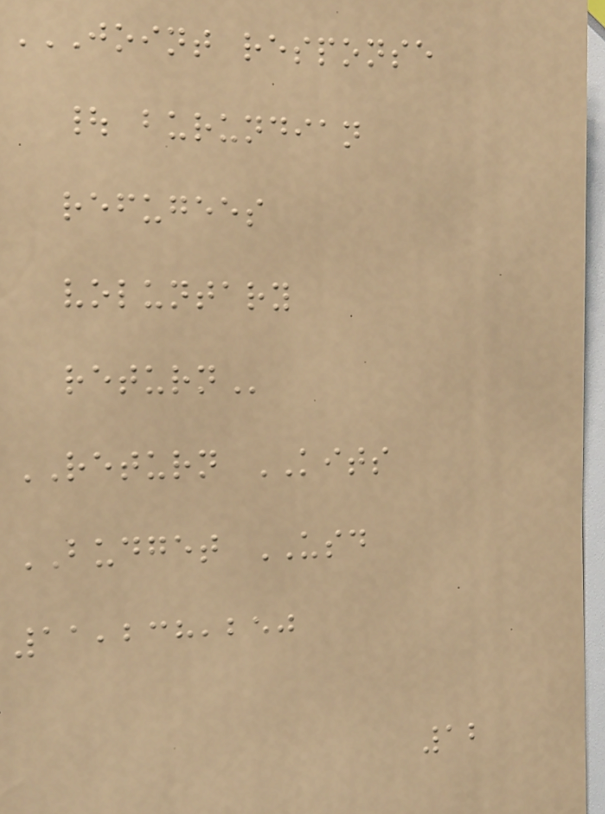JOINT RESPONSE
| BURUNDIAN
REFUGEES
VOLUNTARY
RETURN
RETURN KITS
BUDGET USD
11,238,250
12
